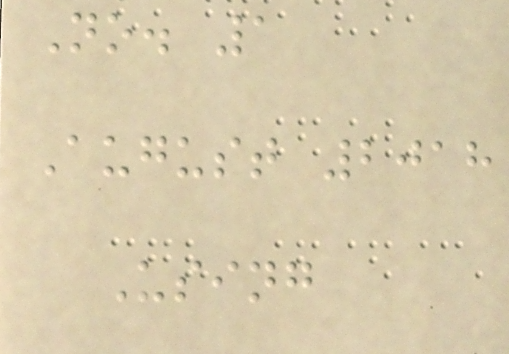No. 1
August 2018
Using
